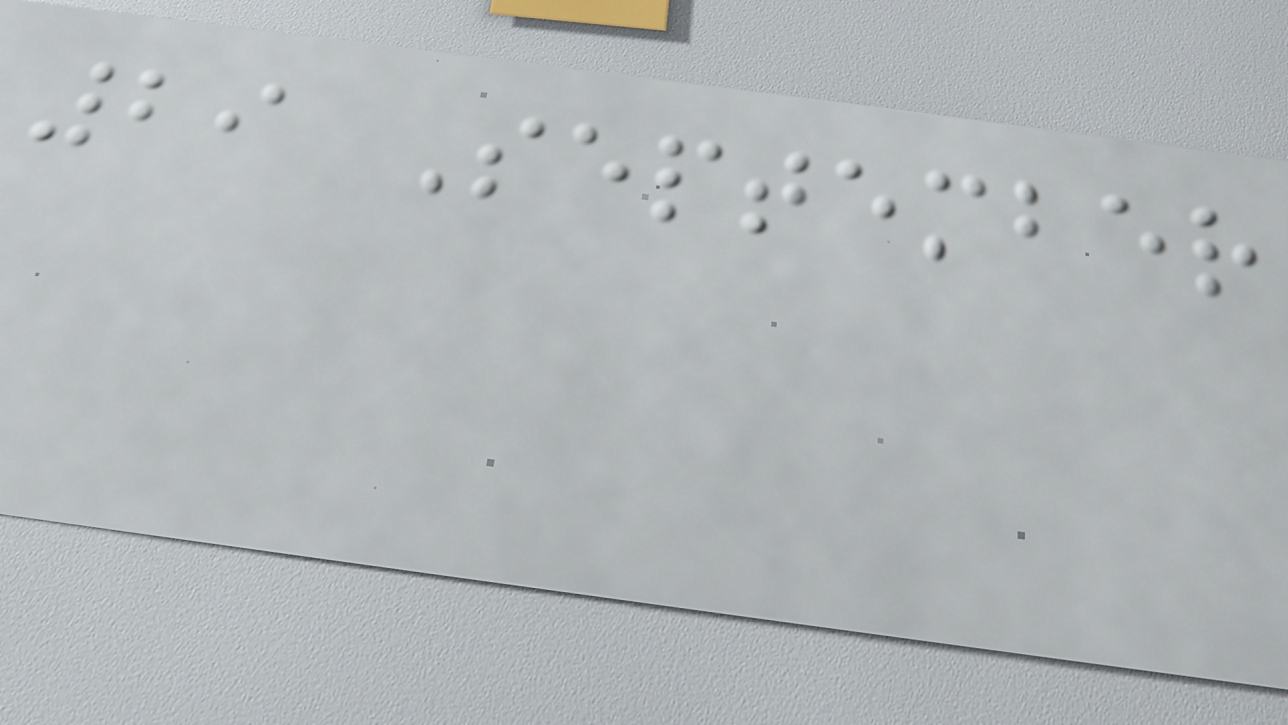29 September
